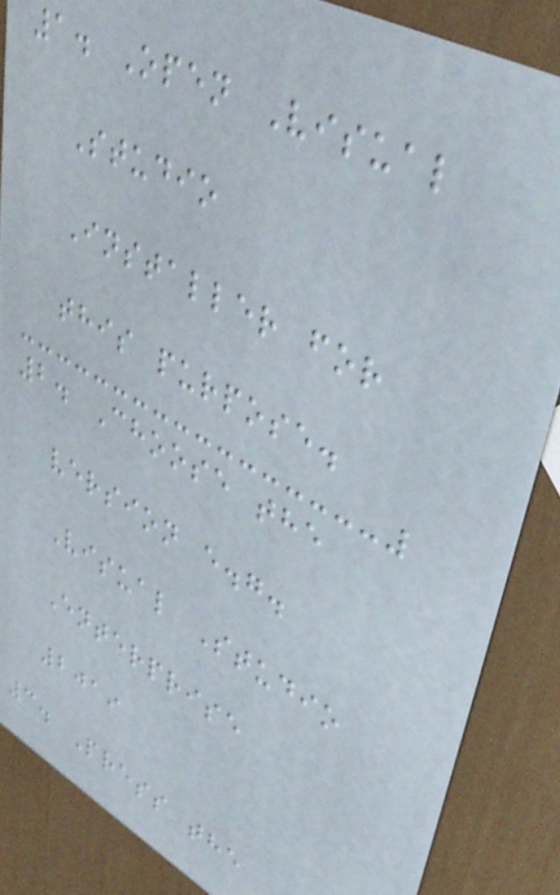1. Open Visual
Studio
Installer for
this purpose.
2. Choose the
version e.g.
Visual Studio
Enterprise
2019
3. Press the
